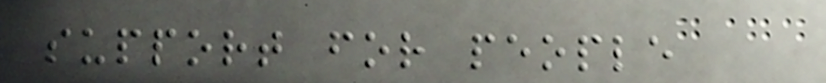support for people
